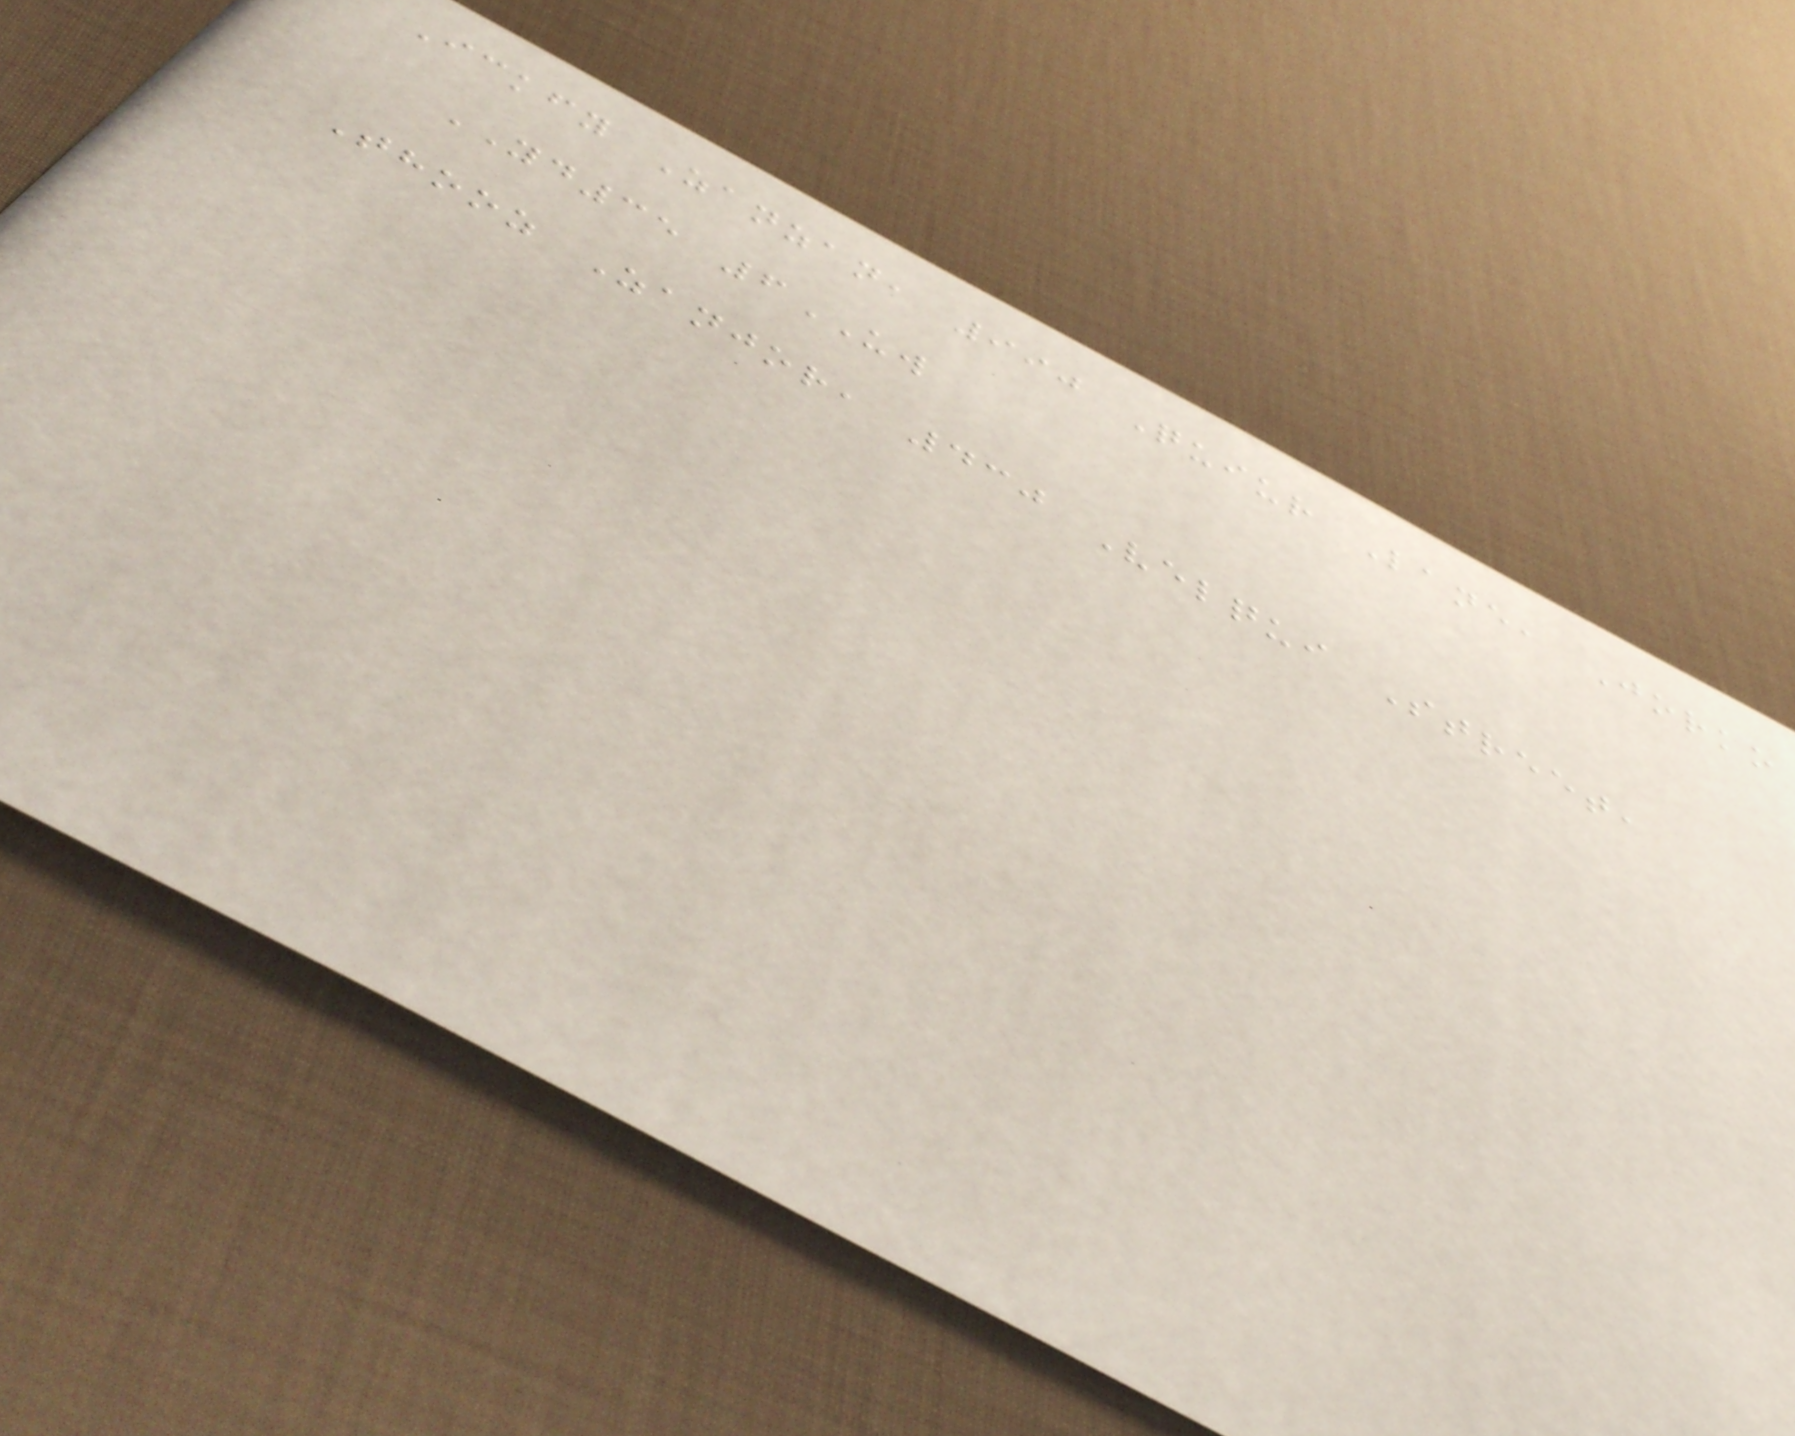Ickfy Zanzan, 990 Quiur Lane, Jorko
YD35 6UW
Thooz Zanjor, 430 Velqui Street,
